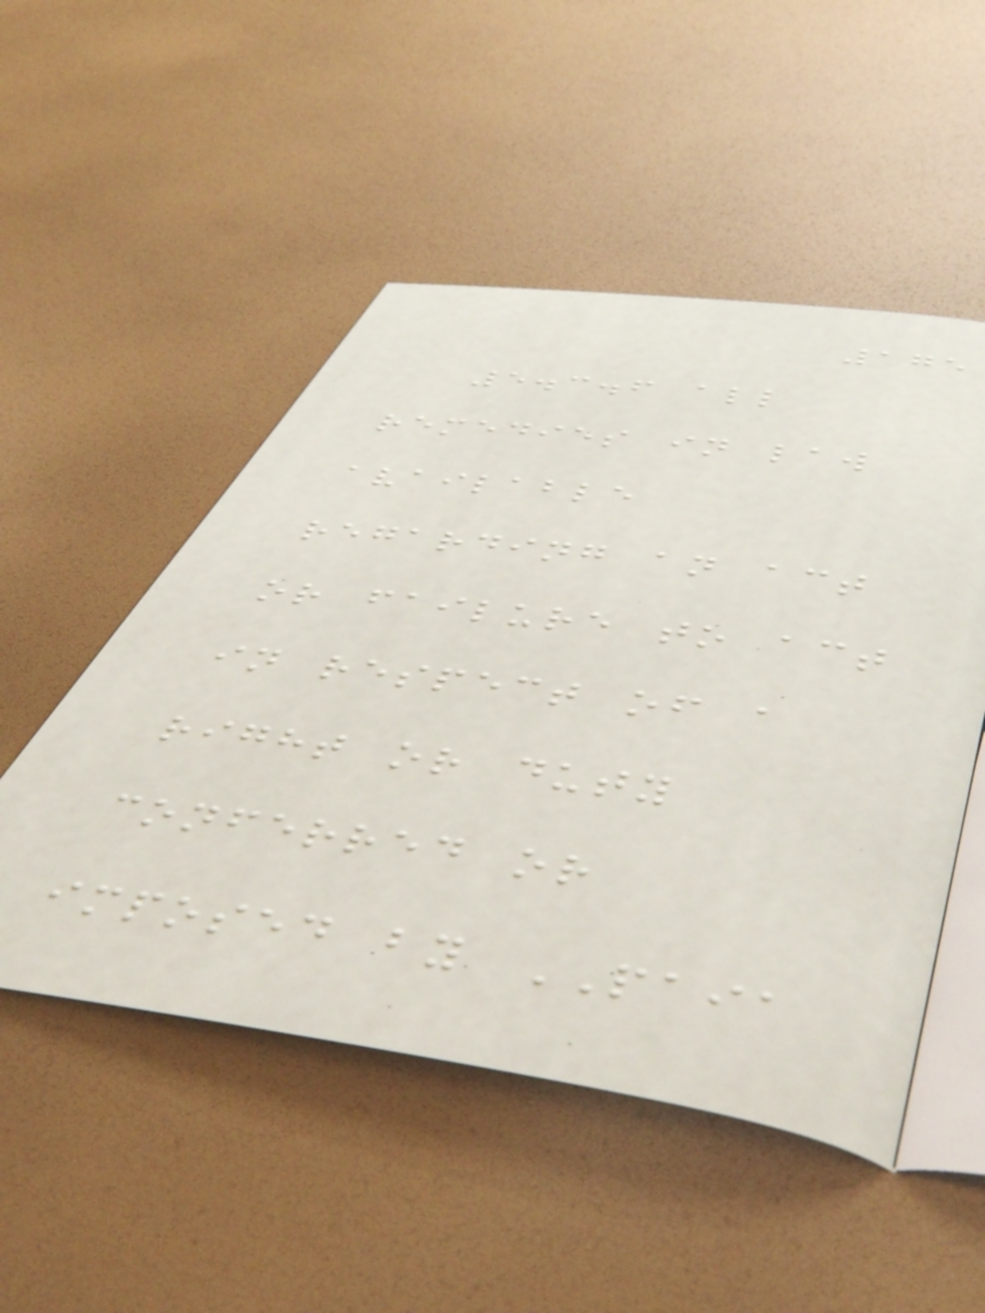175
5.3.6 all
remedies in law
available
regarding an act
or failure to act
in respect of a
right or duty
conferred or
imposed by PAIA
